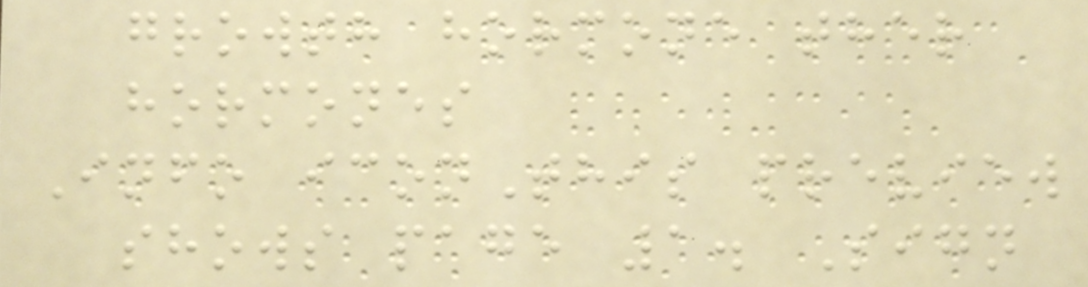growth hormone ther
hormones
Info iconThis preview
shows page 1. Sign
